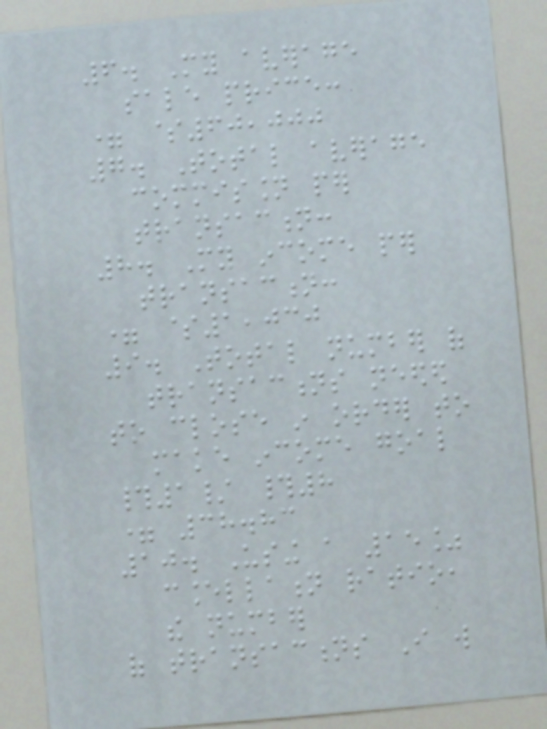6. My average
sale price:
= $60,000
7. Total average
commission per
transaction:
8. My income per
transaction:
= $1,030
9. Total number of
transactions needed
to close in order to
make income goal
#1/ #8
= 38.83
10. Using a 15%
cancellation ratio,
the number
of transactions I will
